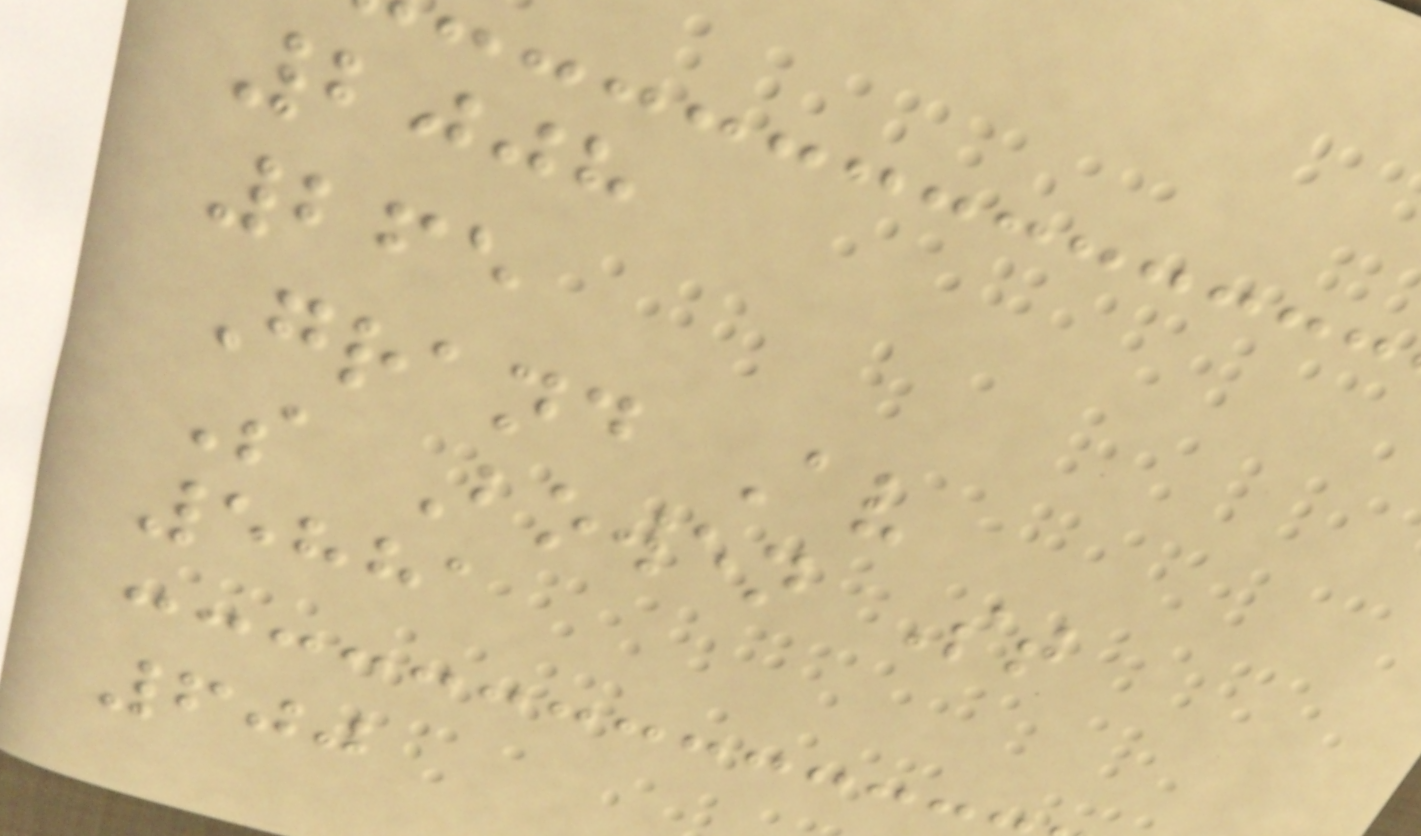2008
265
Grand Av
S Bowen St
5881
600
